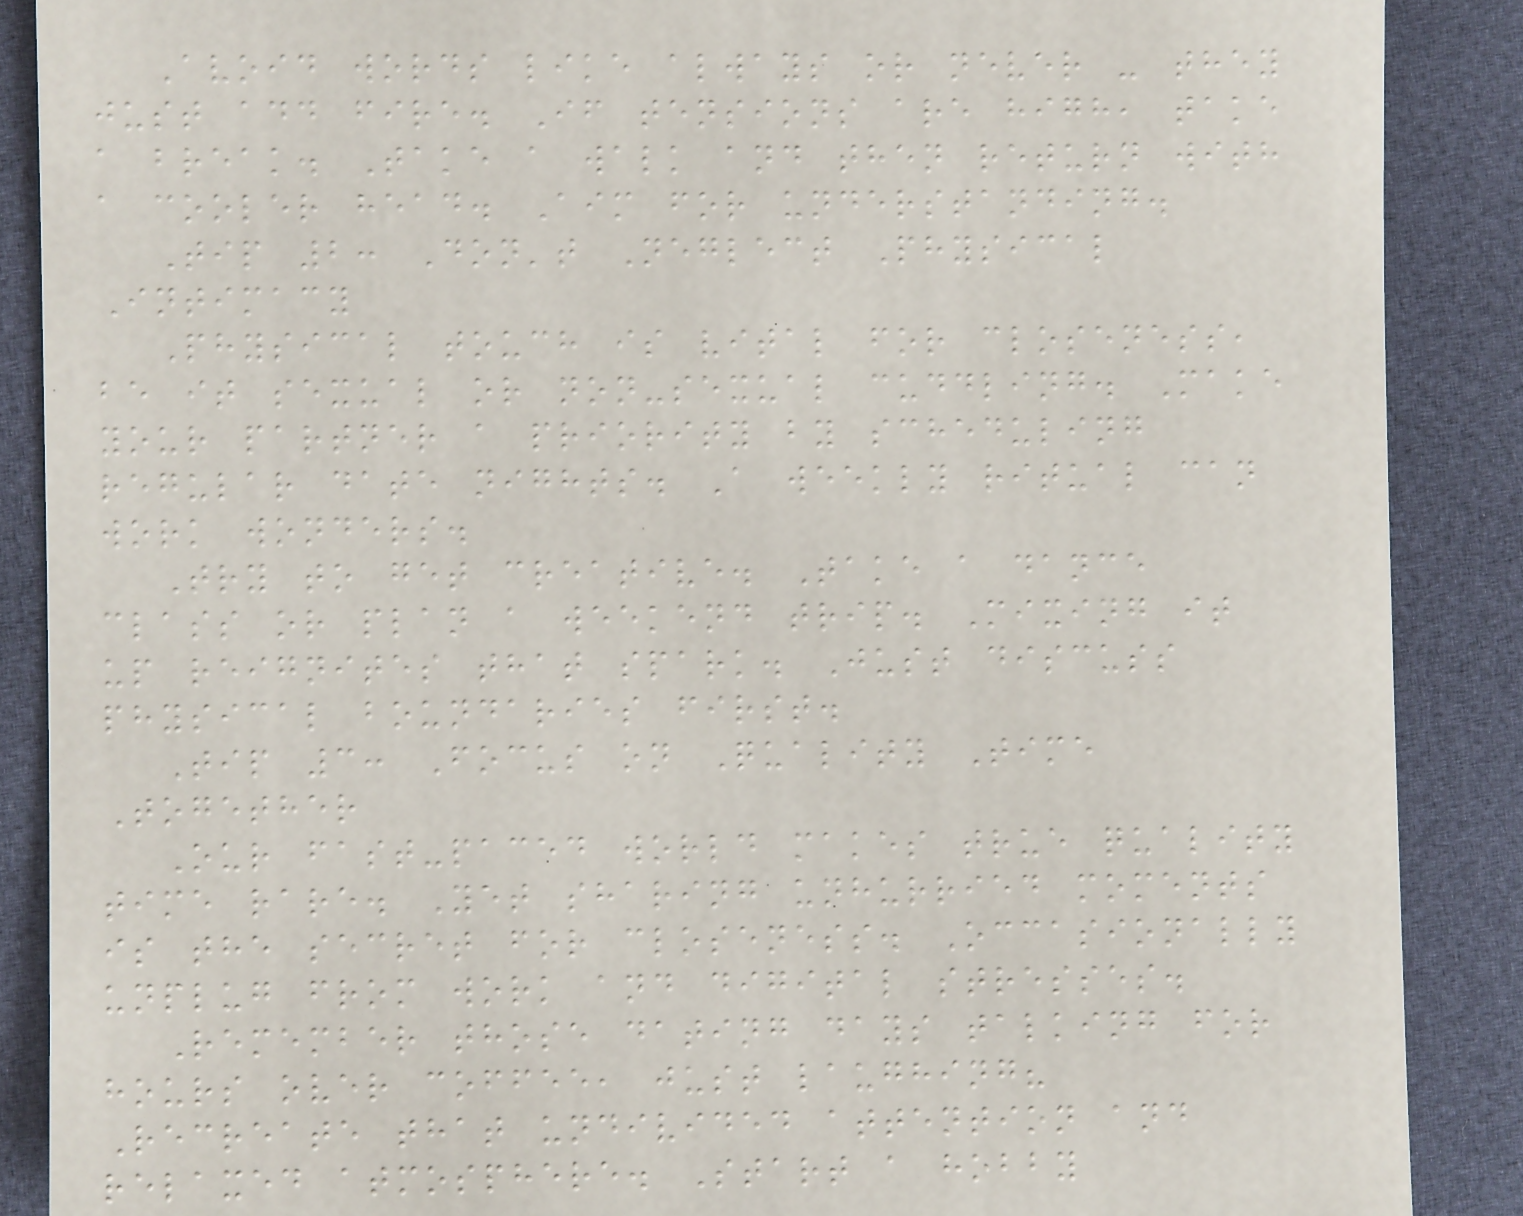Avoid words like always or never - they
just add fire. If tensions are high, take
a break. Take a walk and then return with
a cooler head. Aim for understanding.
Tip 2: Don't Neglect Physical
Intimacy
Physical touch is vital for closeness,
be it sexual or non-sexual cuddling. Make
your partner a priority by scheduling
regular date nights. A weekly ritual can
work wonders.
Try to get creative. Take a dance
class or plan a weekend trip. Mixing it
up reignites that spark. Just discuss
physical boundaries first.
Tip 3: Focus on Quality Time
Together
Our fast-paced world makes true quality
time rare. Yet sharing unhurried moments
is the secret for closeness. Occasionally
unplug from work and digital stresses.
Remember those dating days talking for
hours over coffee, just laughing?
Recreate that undivided attention and
relaxed atmosphere. Start a hobby
